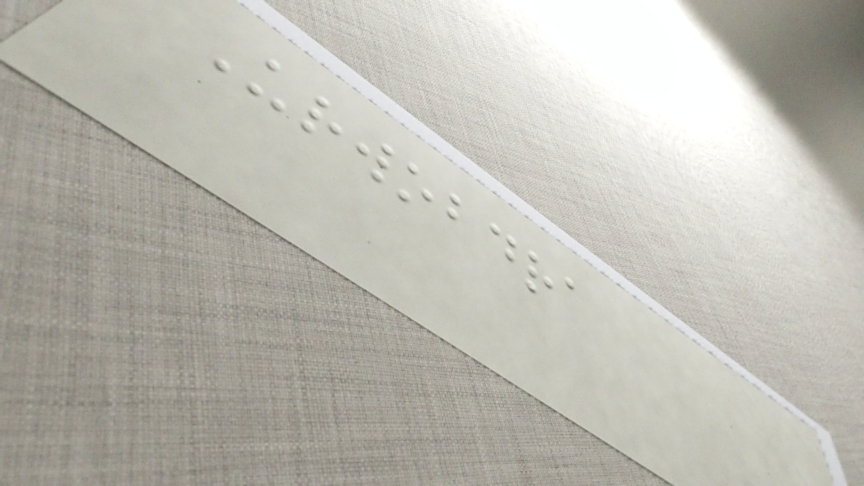Urwobdra
